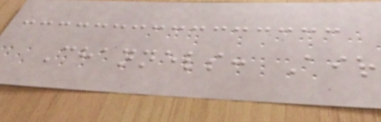Channels: Air
